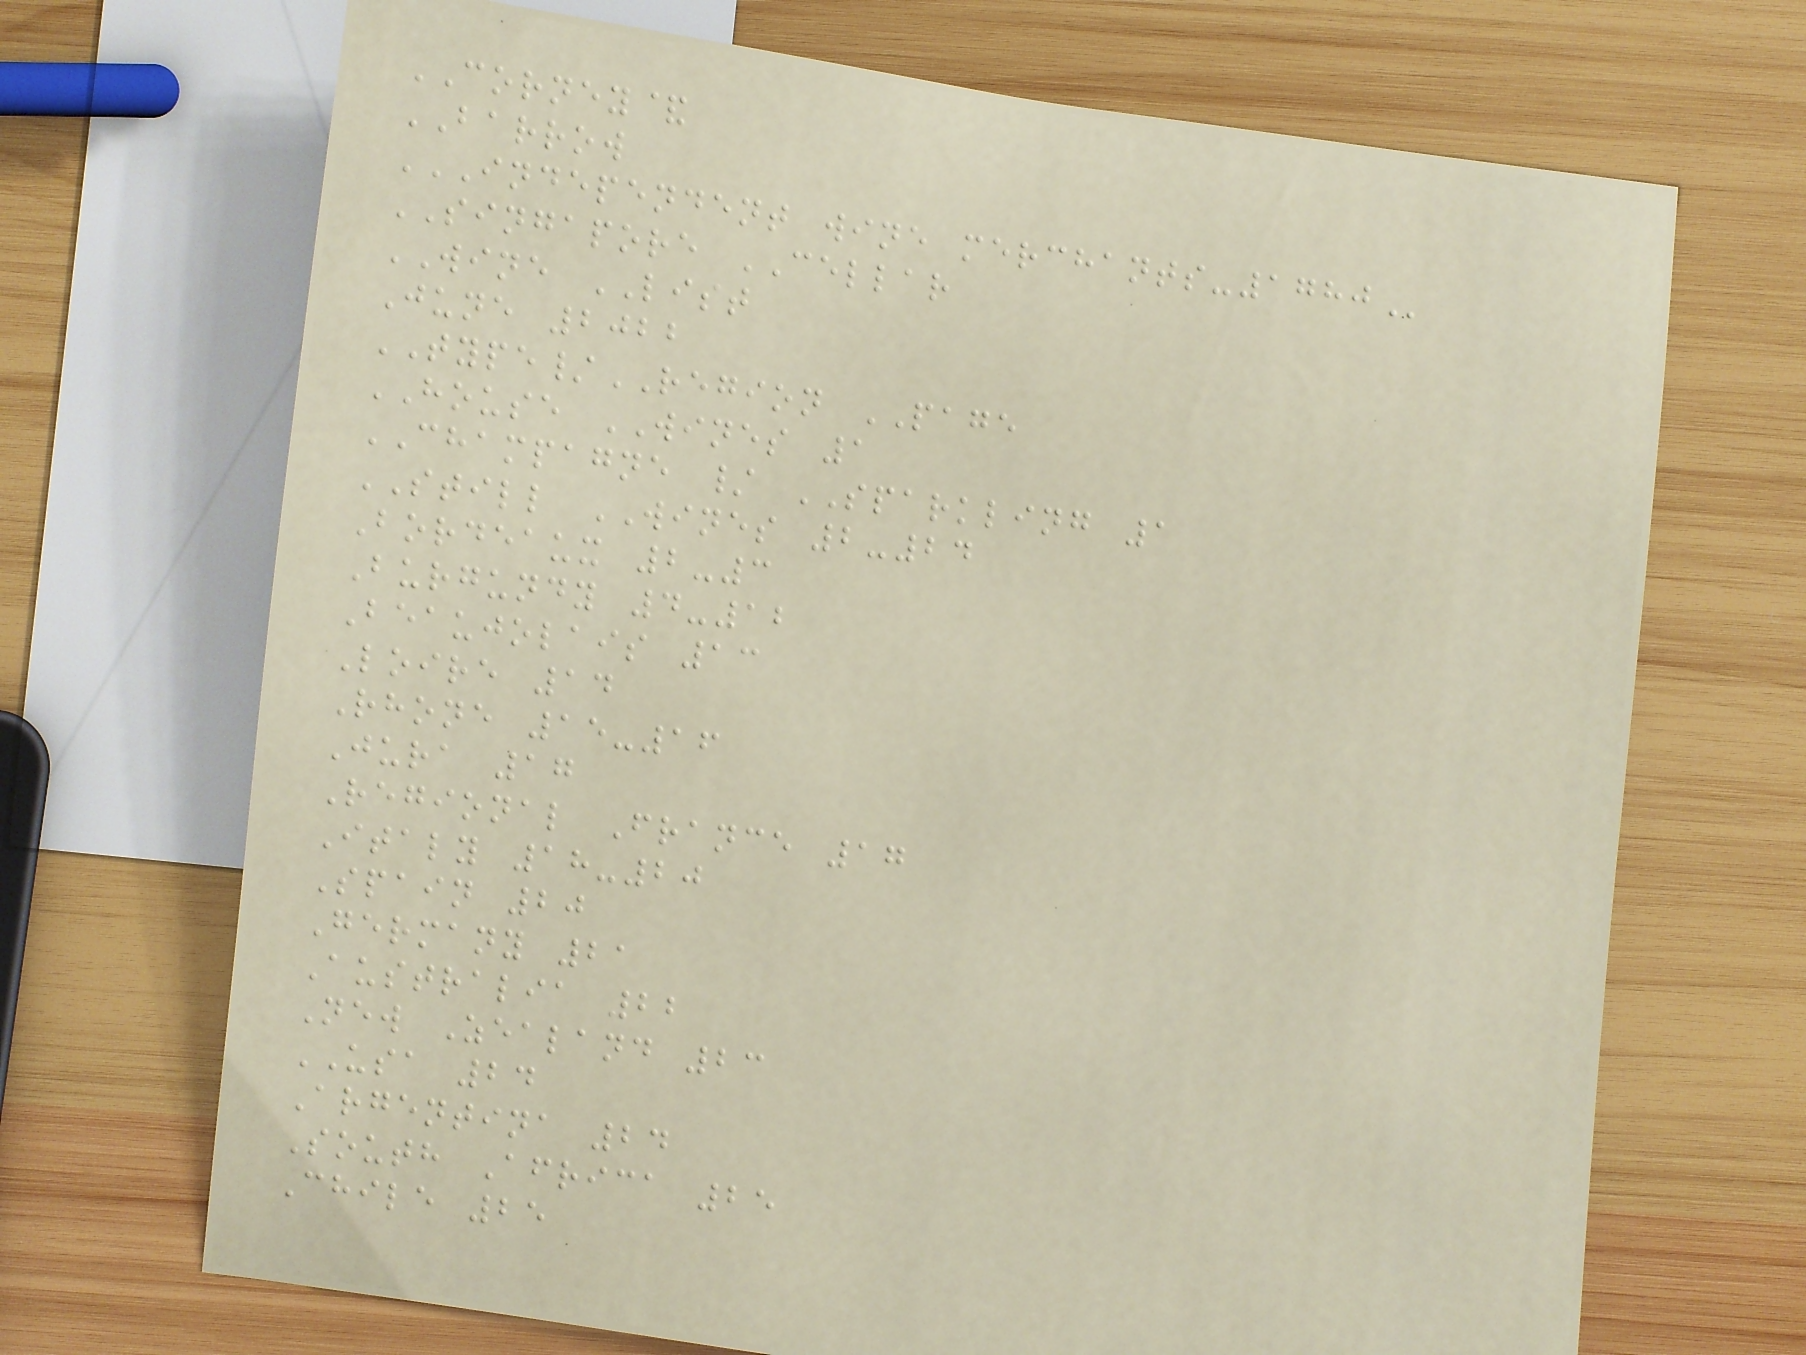CORNEY&
BARROW
INDEPENDENT WINE MERCHANTS-1780
SINGAPORE CELLAR
WINE LIST
June 2022
TYPE/REGION PAGE
HOUSE WINES 1
CHAMPAGNE / SPARKLING 1
STILL WINES 2-24
Bordeaux 2-3
Burgundy 4-12
Beaujolais 13
Loire 14
Rhone 15-16
Jura 17
Regional France 17
Italy 18-20
Spain 20
Germany 21
Australia 22
New Zealand 23
USA 24
Argentina 24
South Africa 25
Chile 25
